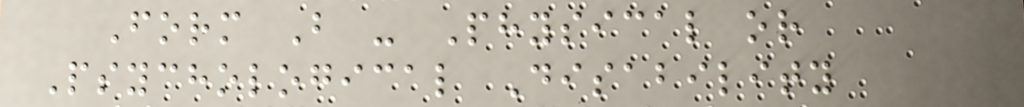Form B - Physical or
Psychological Disability
